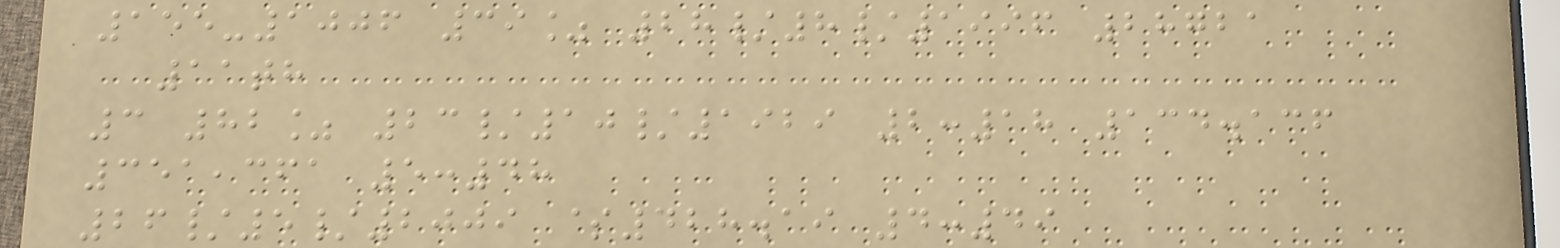155-1006 39% 28/8/1996 28721
11th
3 82% 23/10/1929 2:18 134.136
351,361 5:48
26/5/2009 $428.19 4:49
